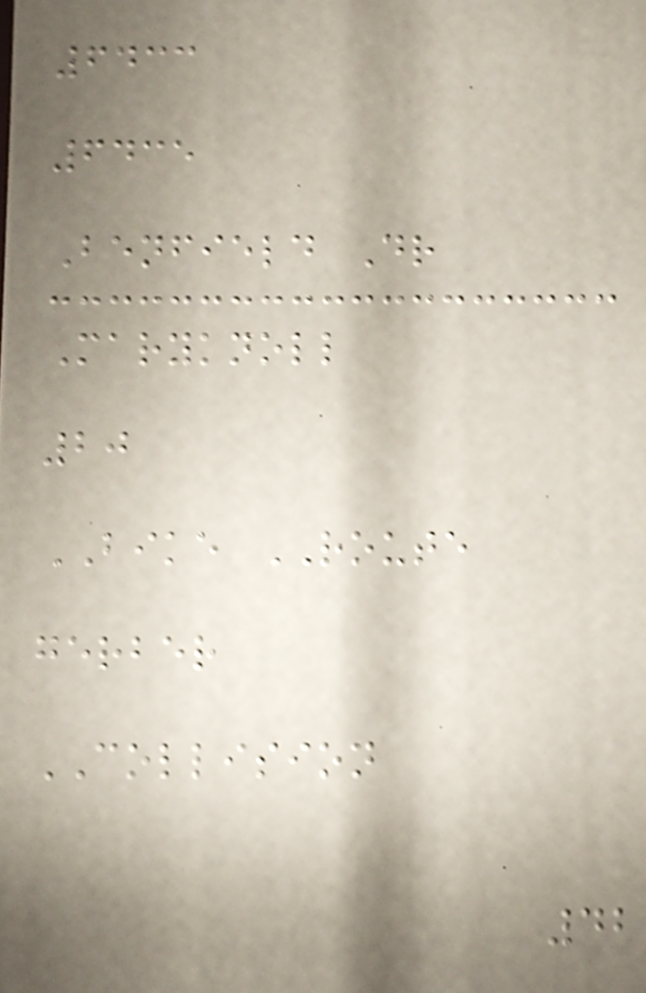6433
6435
Benfield Dr
Maryknoll
20
BIKE ROUTE
gerber
COLLISION
42
